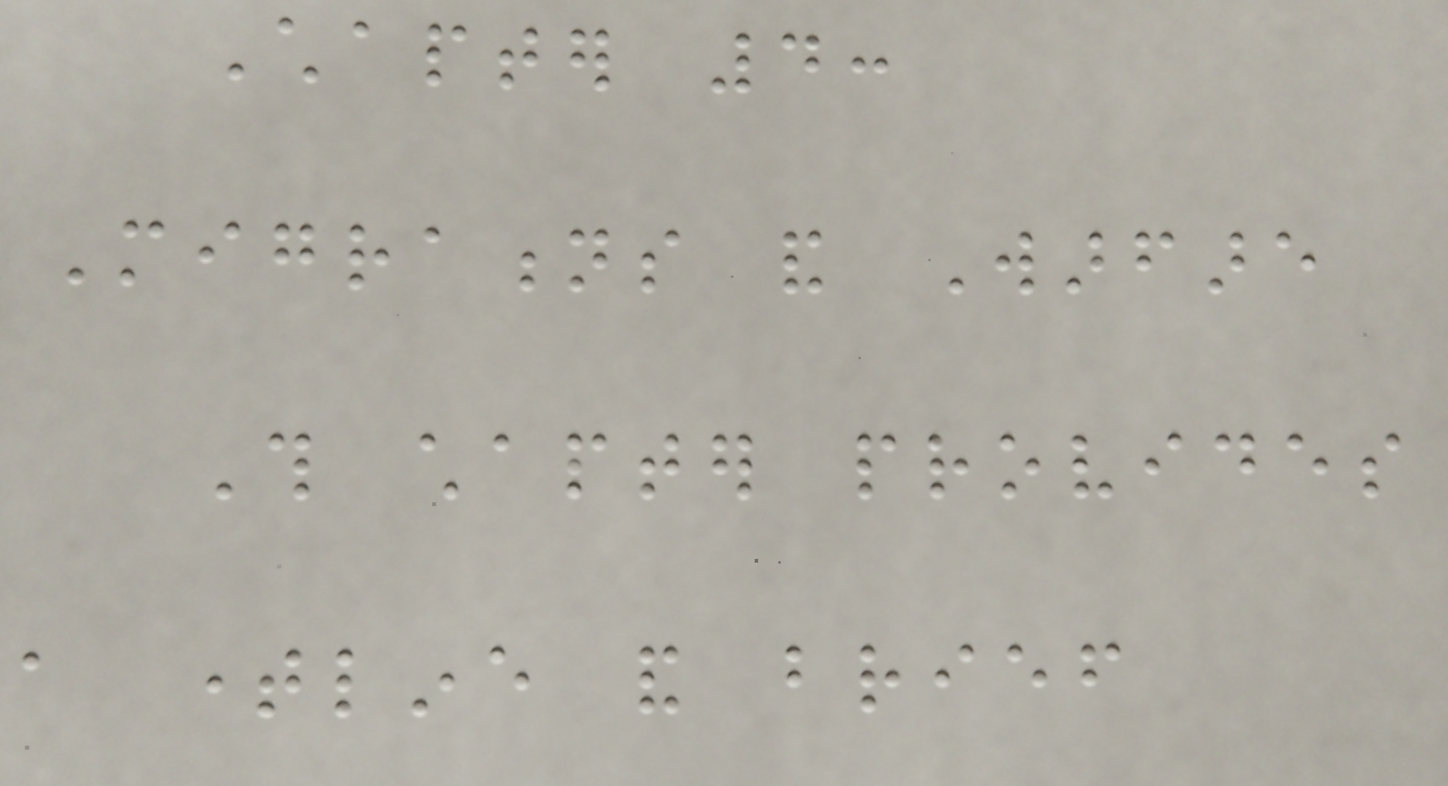Chapter 4:
Migrations and Warfare
This chapter provides
a timeline and brief
